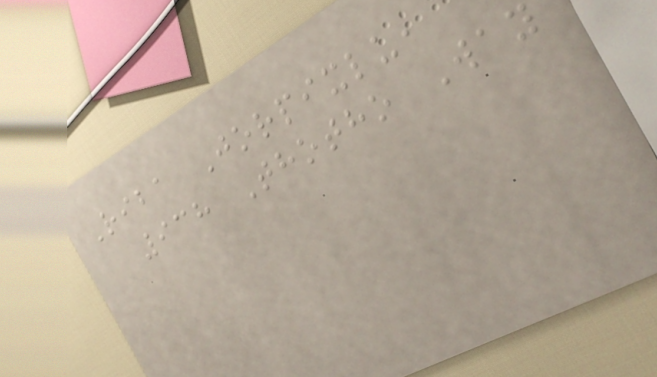Riba Jorpixlu,
938 Thotho Way
